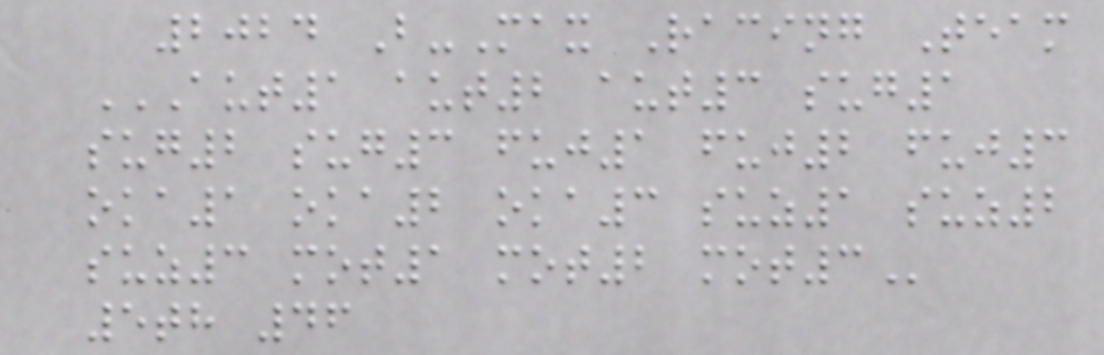2024 B-Max Racing Team
AUT1 AUT2 AUT3 SUG1
SUG2 SUG3 FUJ1 FUJ2 FUJ3
OKA1 OKA2 OKA3 SUZ1 SUZ2
SUZ3 MOT1 MOT2 MOT3
5th 46
